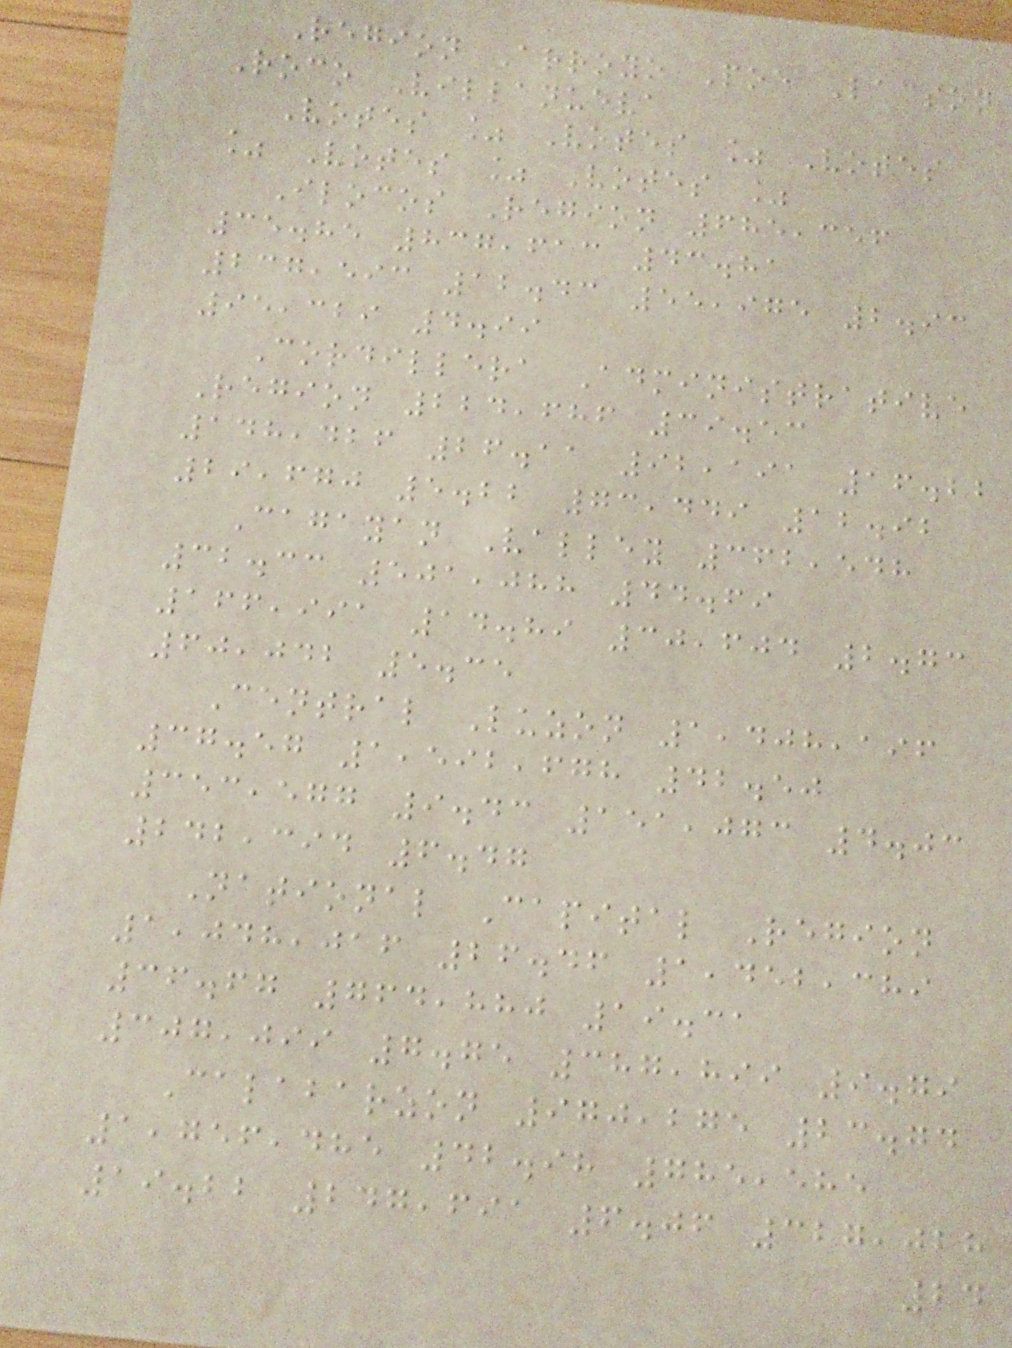Region Arroyo Poe Lacson
Roco Villanueva
Votes % Votes % Votes
% Votes % Votes %
Ilocos Region 685,356
35.85 837,613 43.81
237,593 12.43 55,975 2.93
95,329 4.99
Cordillera Administrative
Region 224,686 39.53
148,426 26.11 92,191 16.22
29,670 5.22 73,449 12.92
Cagayan Valley 362,548
32.33 501,088 44.69
166,991 14.89 30,604 2.73
60,042 5.35
Central Luzon 1,408,196
37.57 1,592,678 42.50
353,577 9.43 151,073 4.03
242,394 6.47
National Capital Region
1,048,016 26.46 1,452,389
36.67 764,880 19.31
307,099 7.75 387,899 9.79
Calabarzon 970,275 23.74
1,756,485 42.98 785,585
19.22 247,691 6.06 327,028
24
